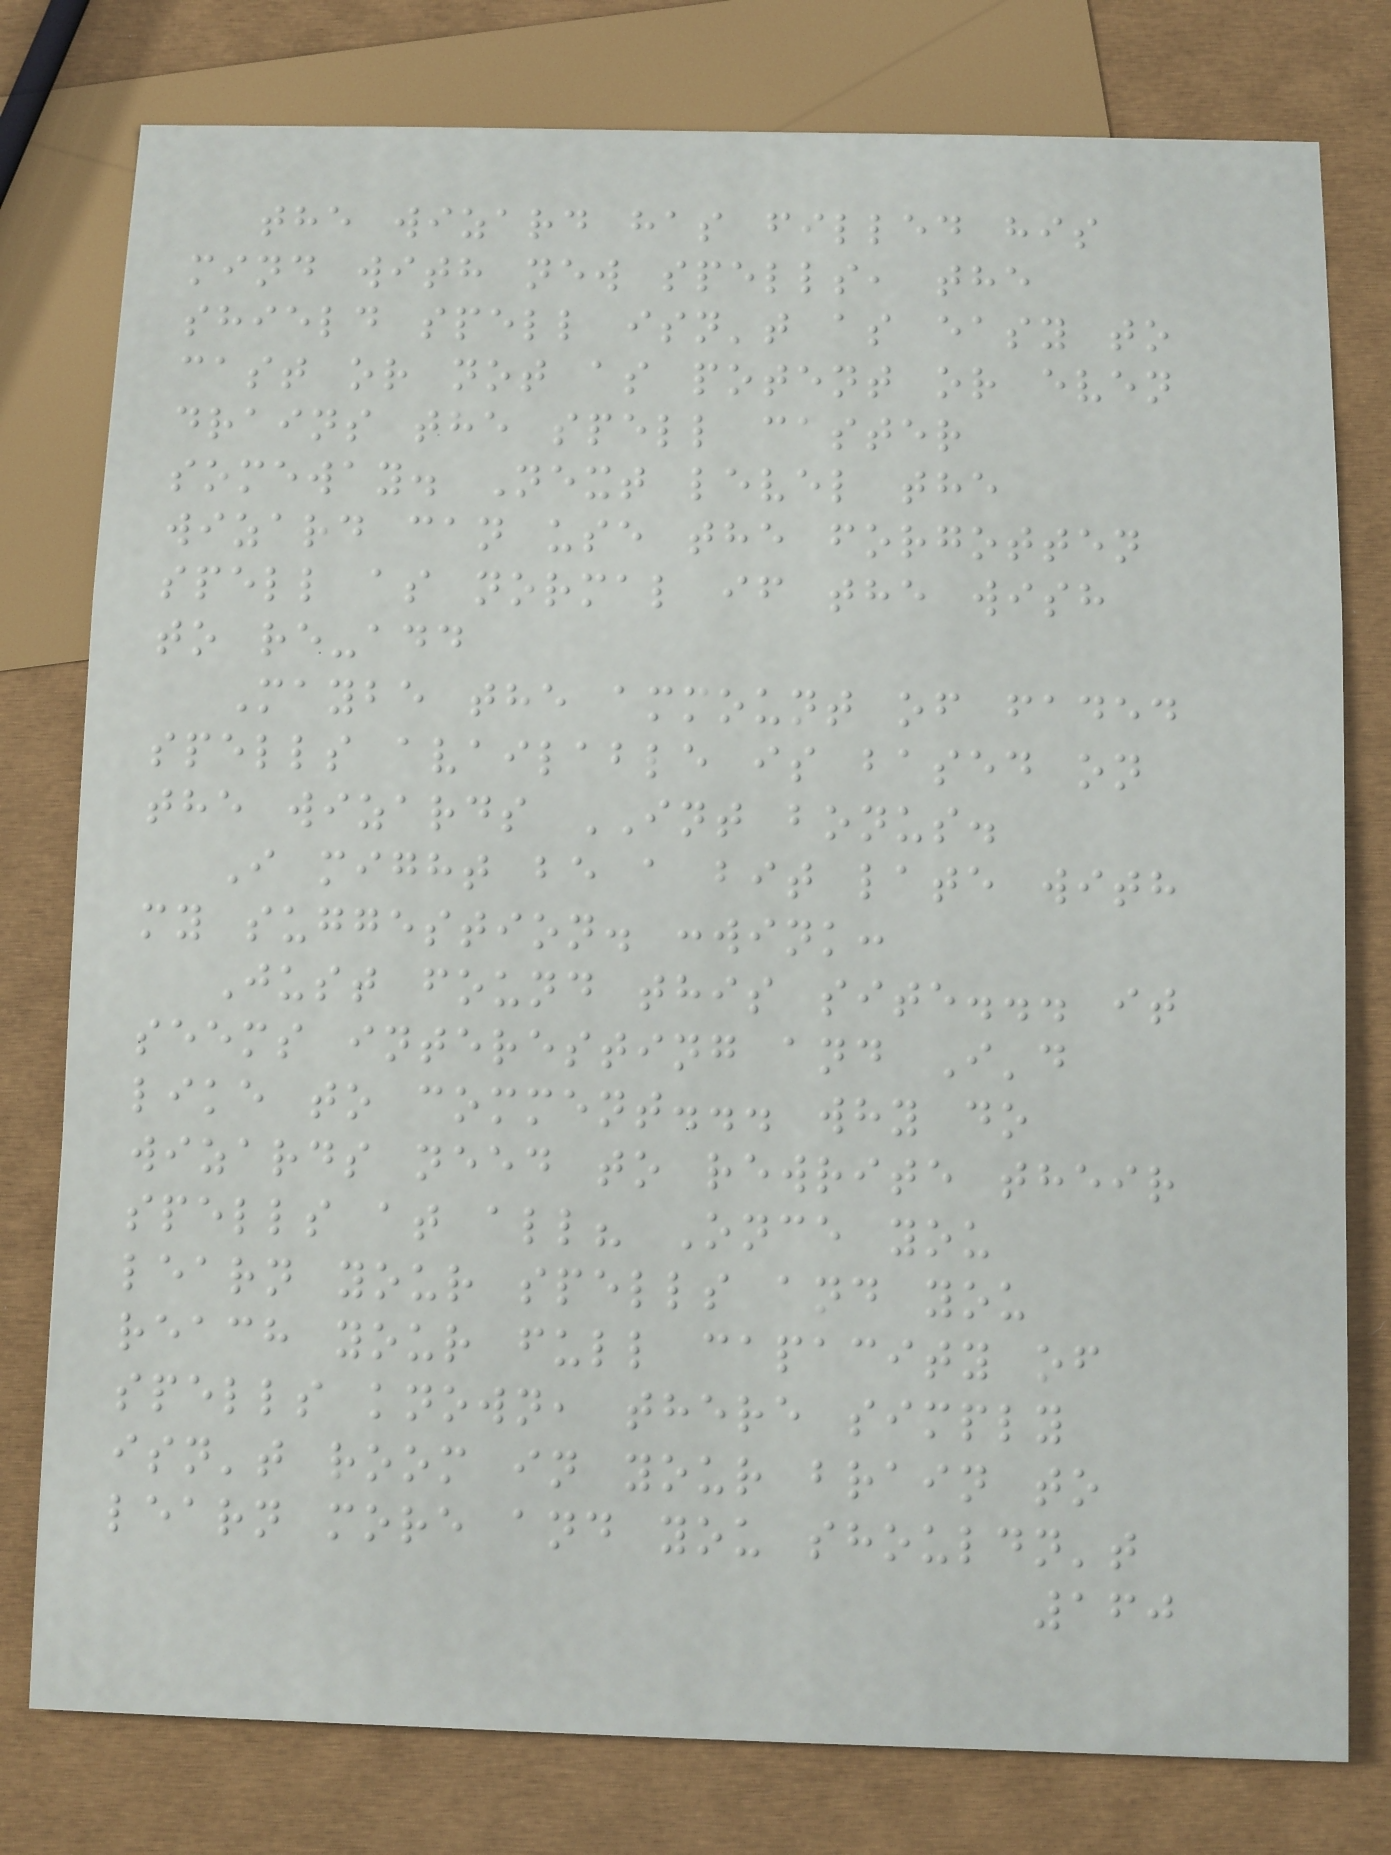the wizard has filled his
mind with new spells, the
shield spell isn't as easy to
cast or not as potent or even
drains the spell caster
someway. Next level the
wizard can use the forgotten
spell as normal if the wish
to re-add
Maybe the ammount of faded
spells available is based on
the wizards INT bonus.
I might be a bit late with
my suggestion. :wink:
Just found this site... it
seems interesting and I'd
like to comment... why do
wizards need to rewrite their
spells at all? Once you
learn your spells and you
reach your full capacity of
spells known, there simply
isn't room in your brain to
learn more and you shouldn't
160
